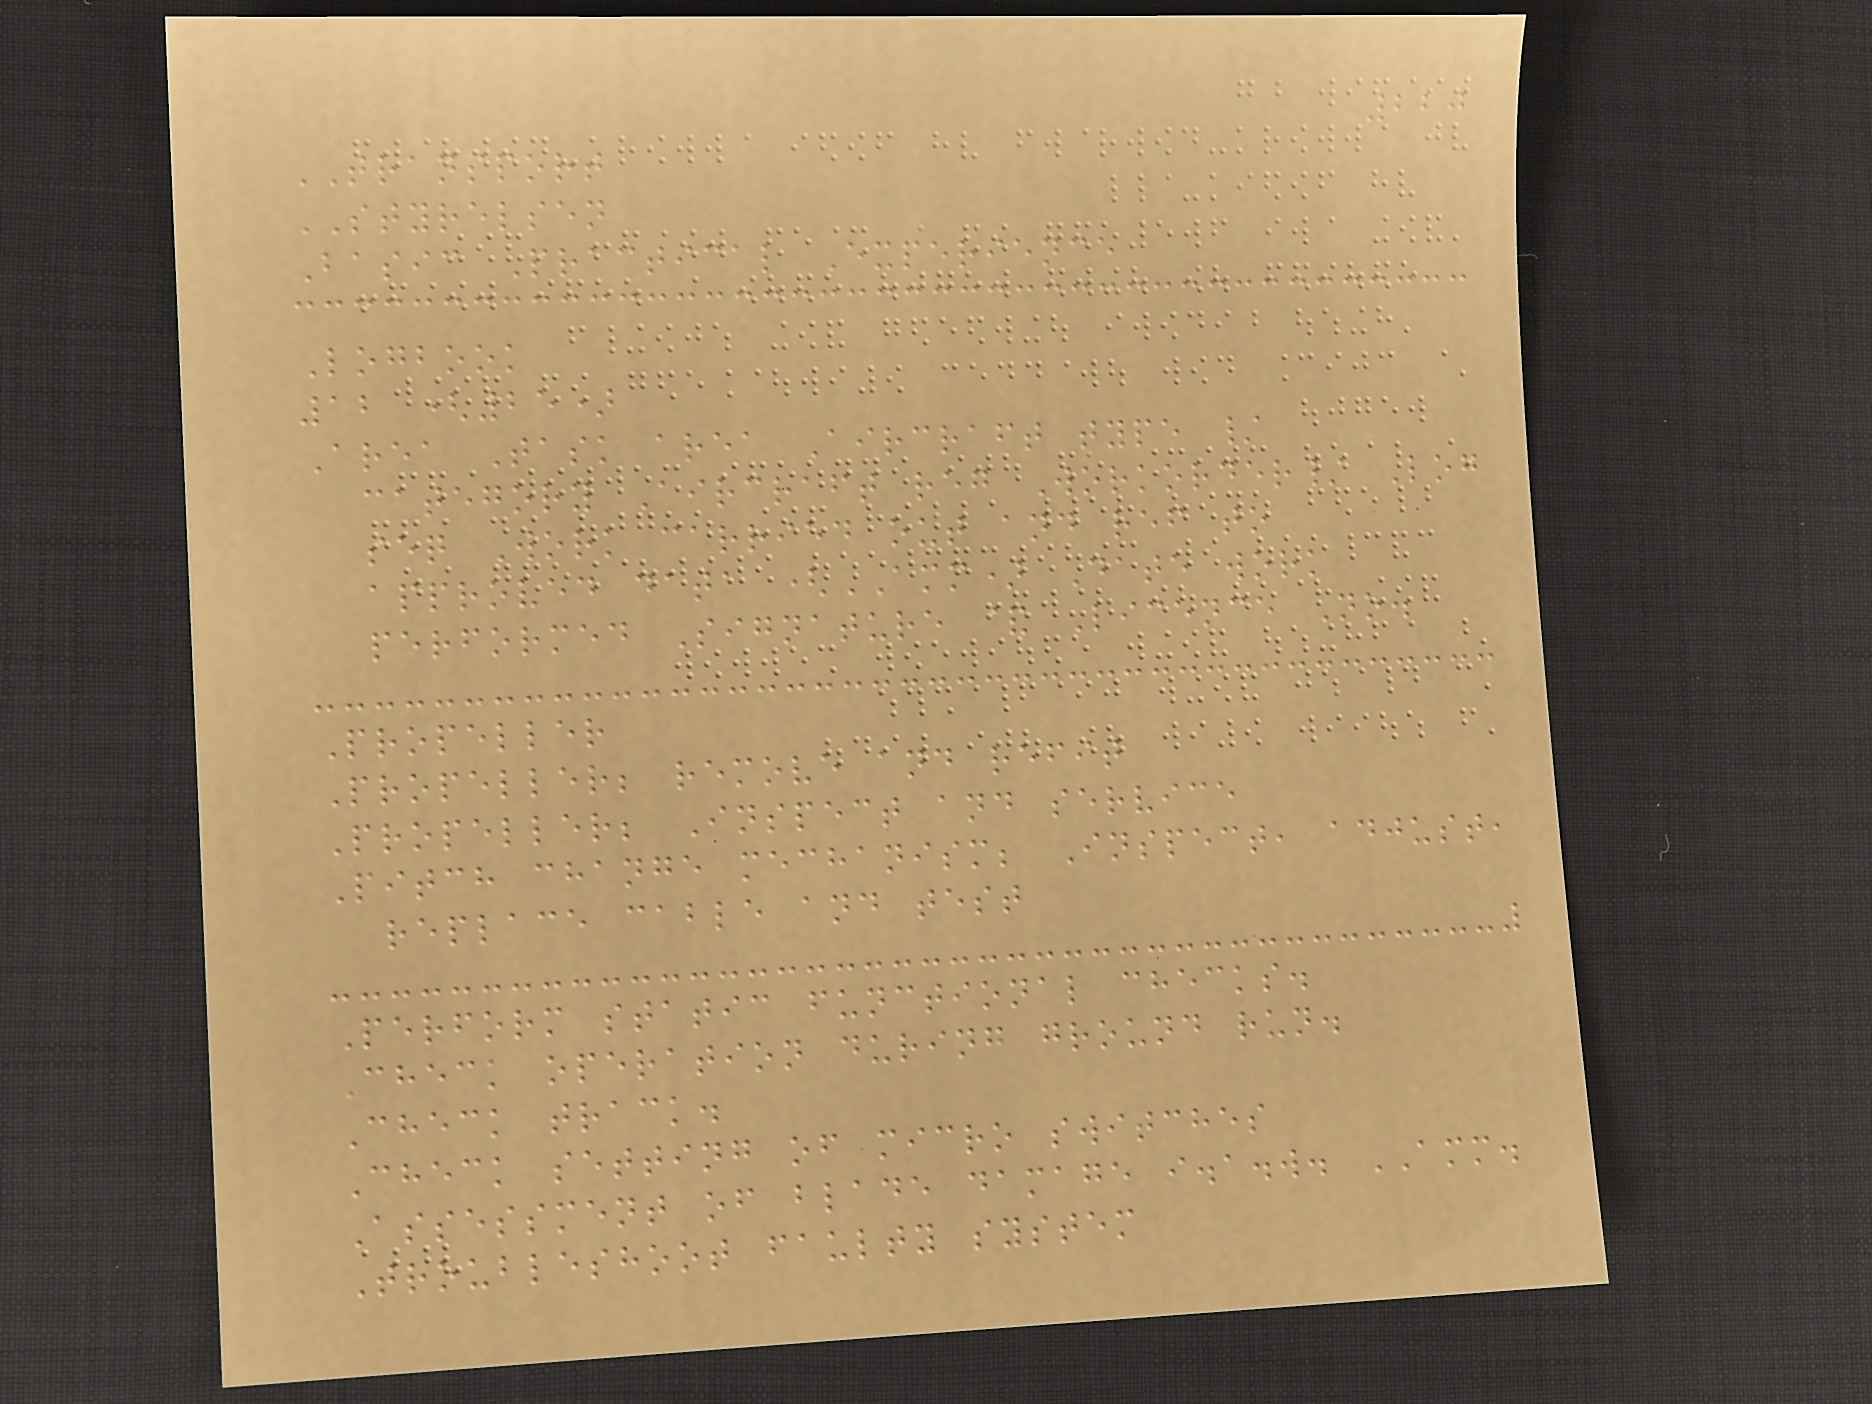220
TRANSPORT
STYRELSEN
Basic Practical Experience
Logbook
12 (25)
Area Task area Aircraft type /
category Aircraft reg Workorder/ Log
seq Work carried out and ref to
approved data (AMM) Date work
performed Signature & Licence No.
Propeller
Propeller; remove and refit
Propeller; Inspect and service
Pitch change mechanism; Inspect, adjust,
replace cable and test
Perform static functional checks.
Check operation during ground run.
Check track.
Check setting of micro switches
Assessment of blade damage i.a.w. AMM.
Troubleshoot faulty system
